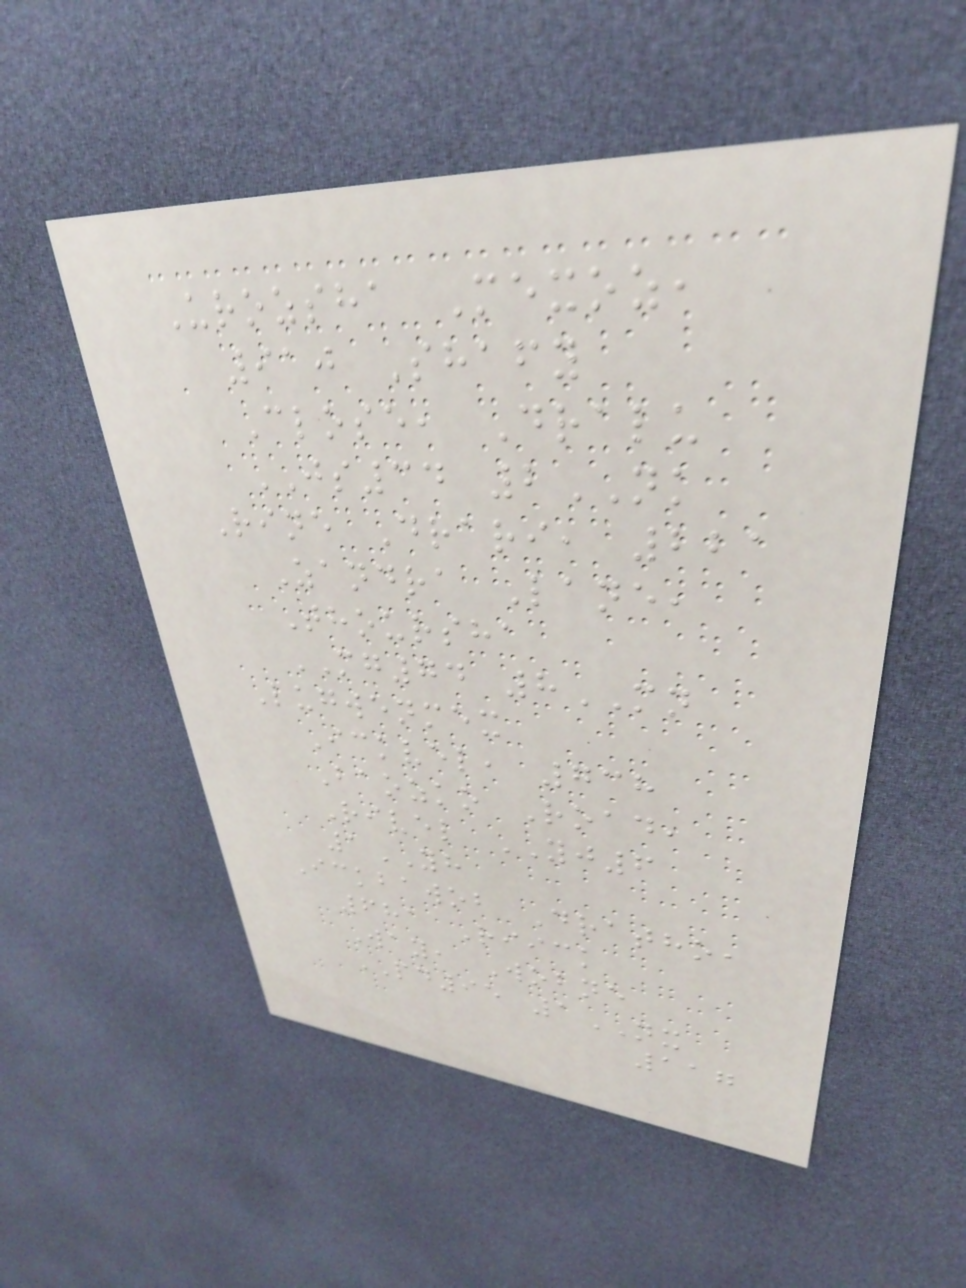Urozsha Mexoz,
910 Shafy
Close, Dralu
JS34 2NK
Rine Drari, 221
Zandra Lane,
Thoursha
MG74 8MN
Lugwenmex
Ickvel, 738
Baozko Road,
Rivel YJ6
1YH
Ickbawob Dratho,
681 Riick
Way, Wobne
PD95 1NX
117
